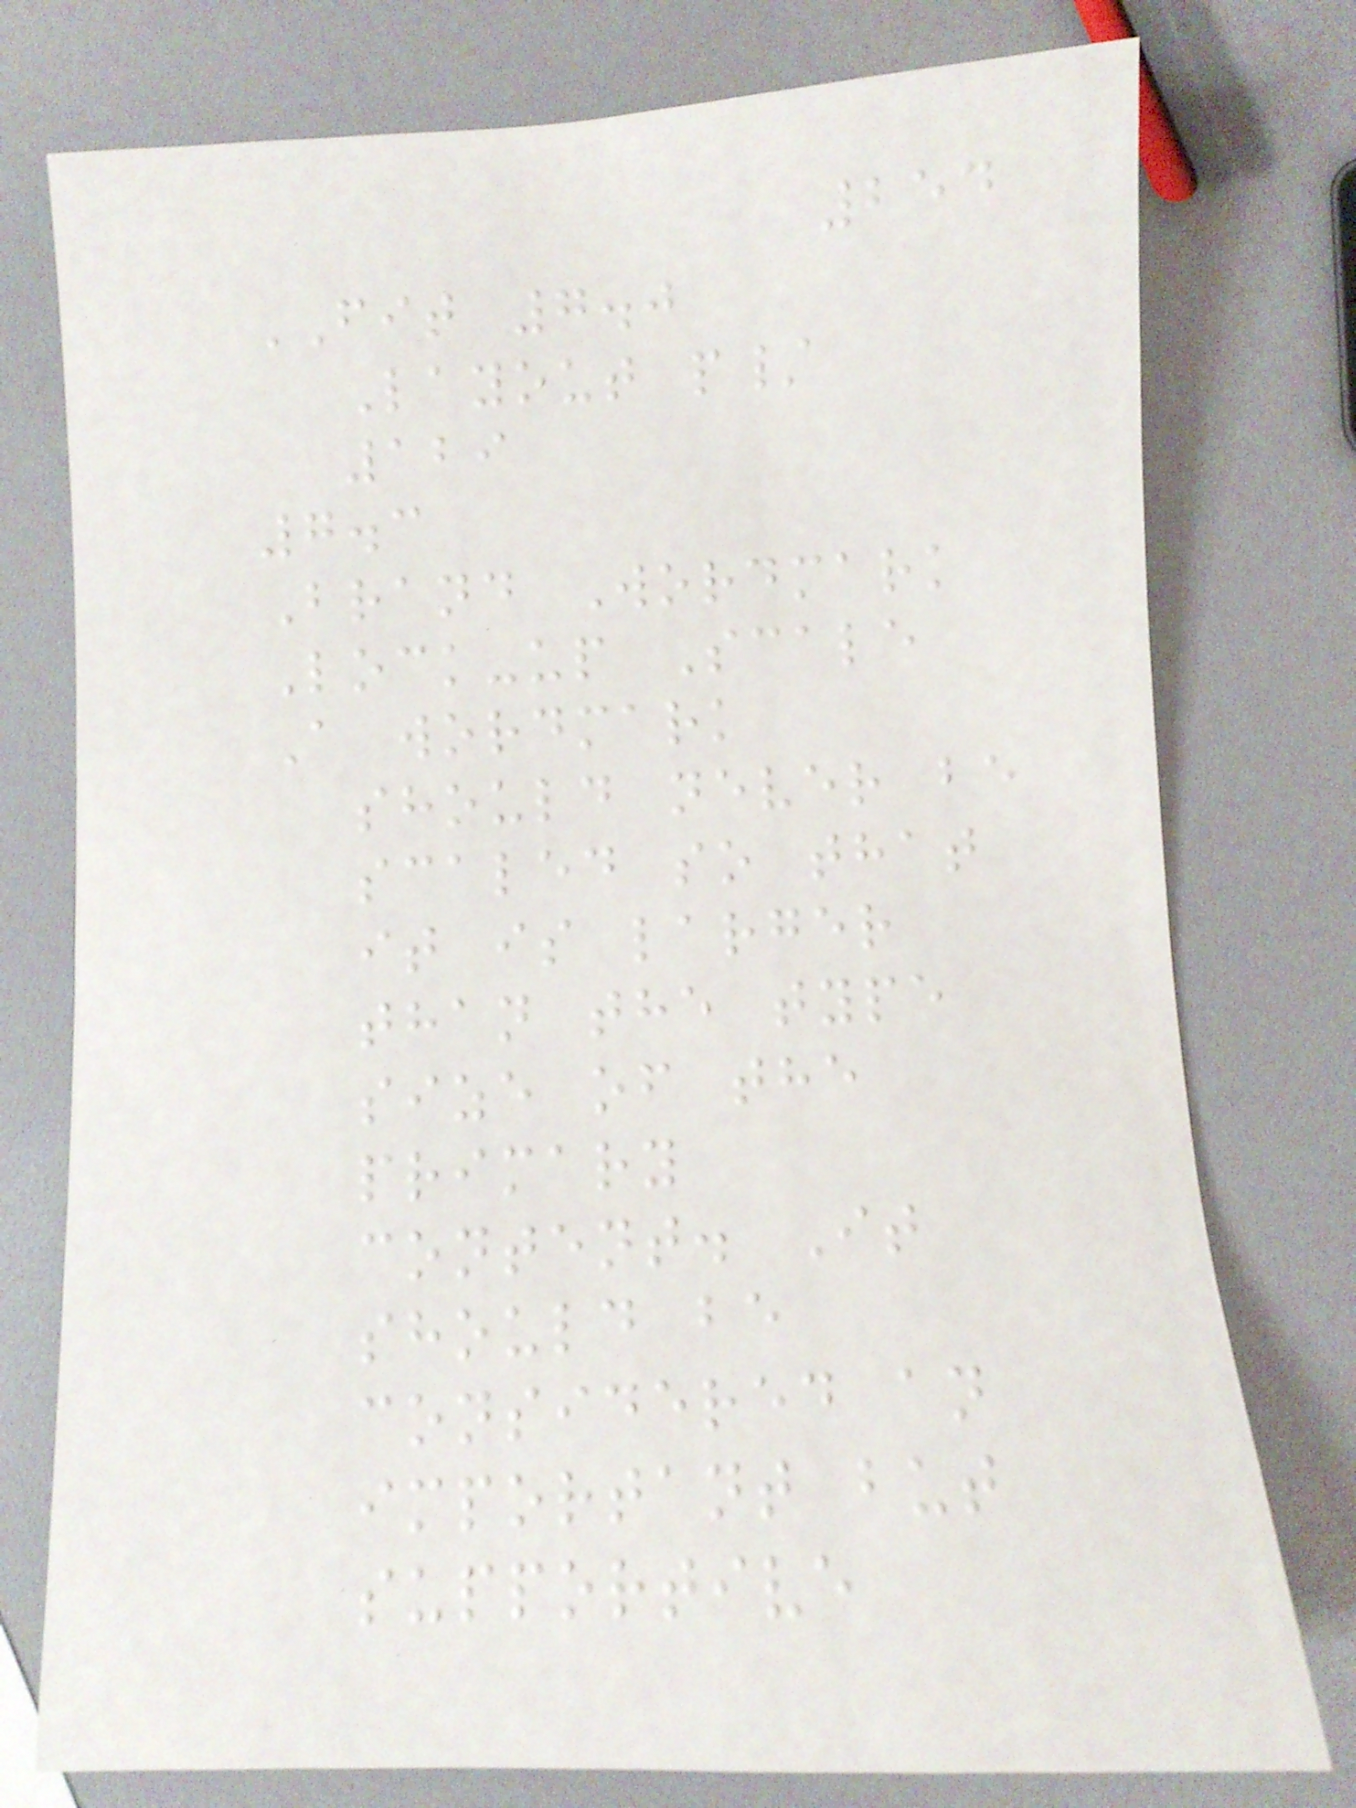254
FIT 7.0
Layout p/
129
7.3
Brand Wordmark
Lock-up Scale
A wordmark
should never be
scaled so that
it is larger
than the type
size of the
primary
content. It
should be
considered an
important but
supportive
